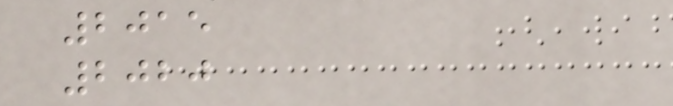2015
2020
